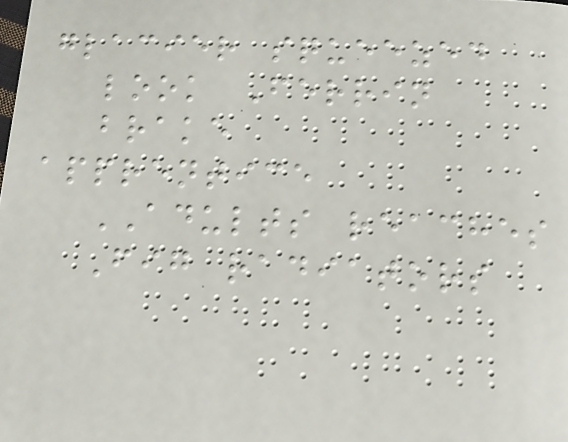glacier squeezed
look Ferrin
brake
apprentice
ADULTS reaches
Fig radiators
